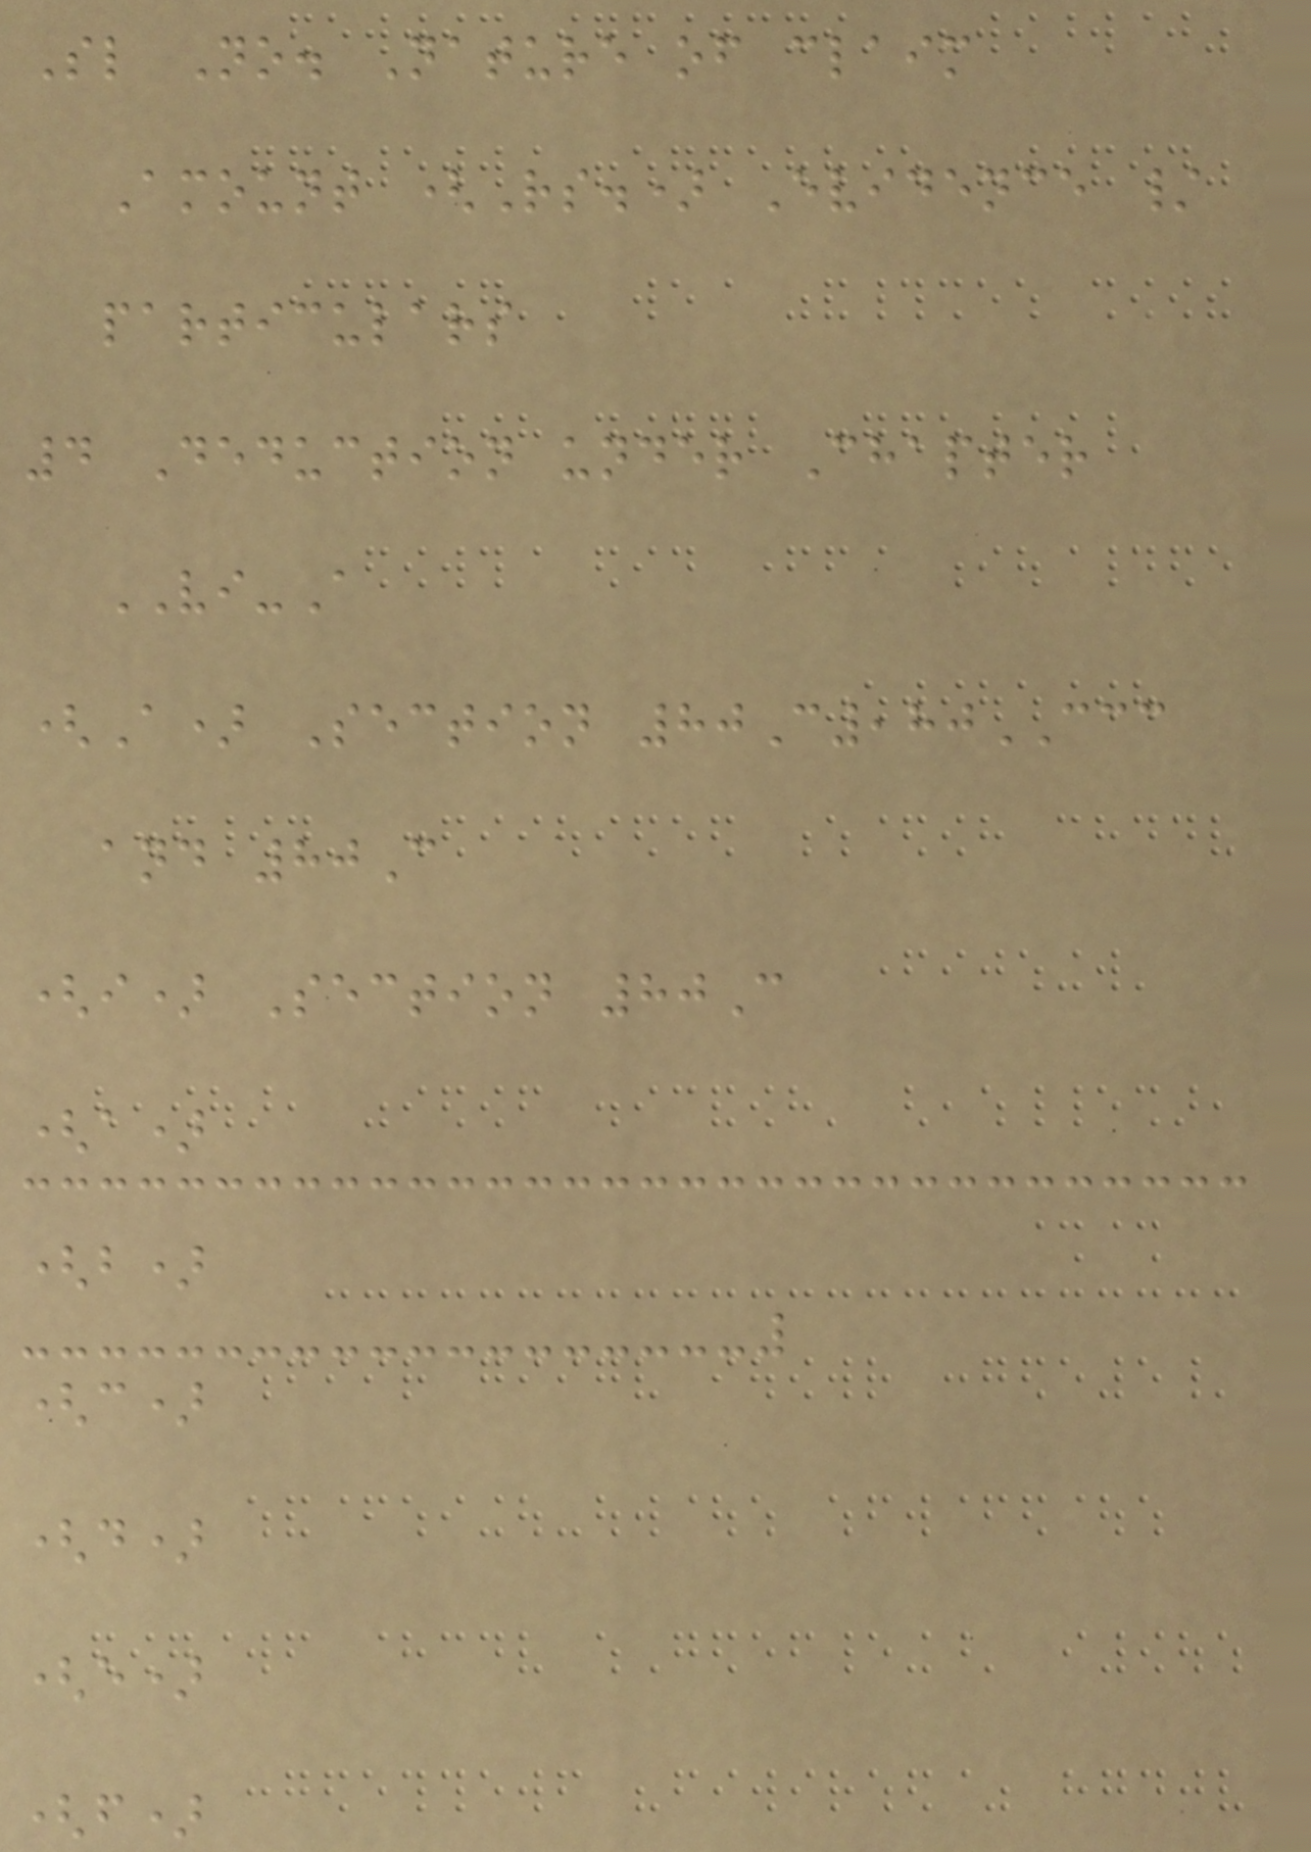Sl No. Nature of claim
Amount (Rs.) Evidence /
particulars
4 Deduction under Chapter
VI-A
(A) Section 80C,80CCC
and 80C
(i) Section 80C
(a)
(b)
(c)
(d)
(e)
(f)
